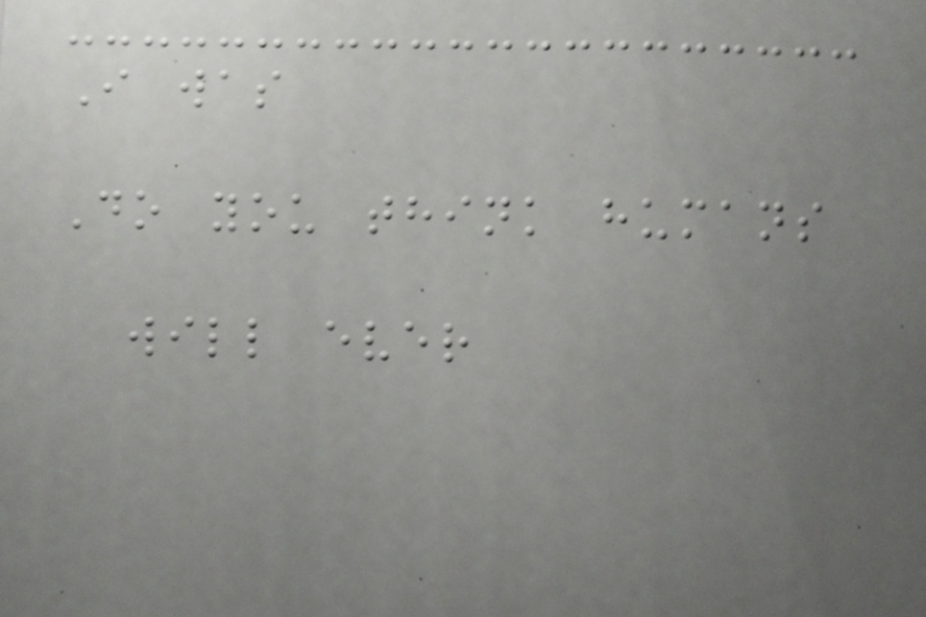I was
Do you think humans
will ever
